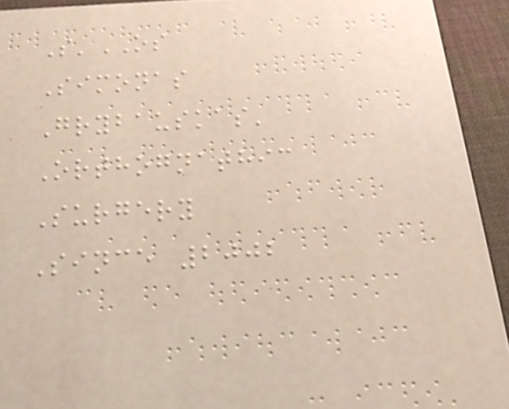S'OS
Simonas
Grybauskas'
Orthognathic
Surgery
Since 2002
